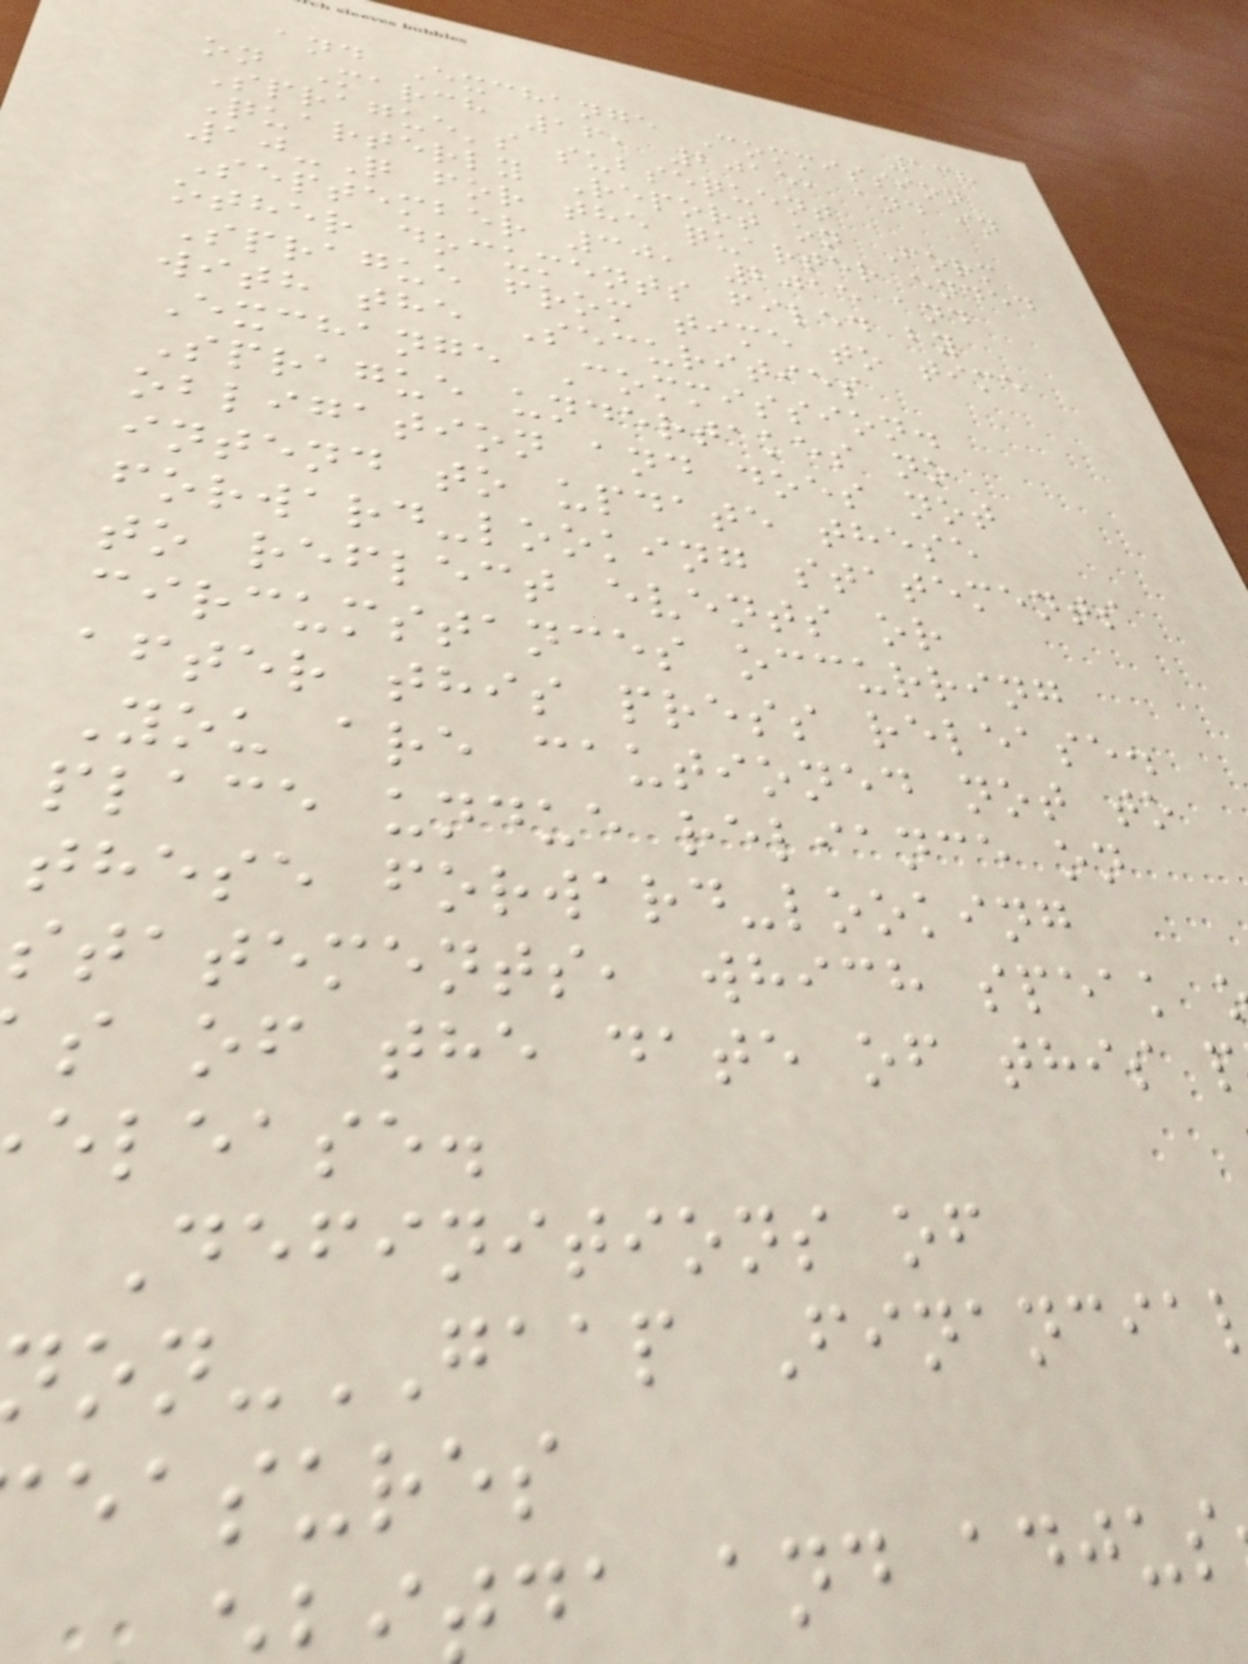138
and Exchange Commission
on March 16, 2015, and in
Sprague's subsequent
Quarterly Report on Form
10-Q for the quarter ended
September 30, 2015 and
other documents filed by
Sprague from time to time
with the Securities
Exchange Commission.
Sprague undertakes no
obligation and does not
intend to update these
forward-looking statements
to reflect events or
circumstances occurring
after this press release.
You are cautioned not to
place undue reliance on
these forward-looking
statements, which speak
s of the date of this p
elease.
Definitions of
on-GAAP Financia
easures
da and adjus
